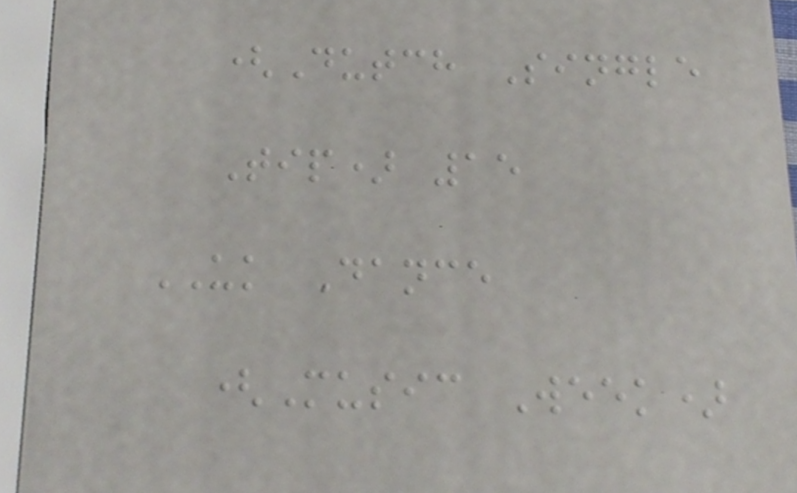(Dutch Single
Tip) 15
UK Dance
(Music Week)
